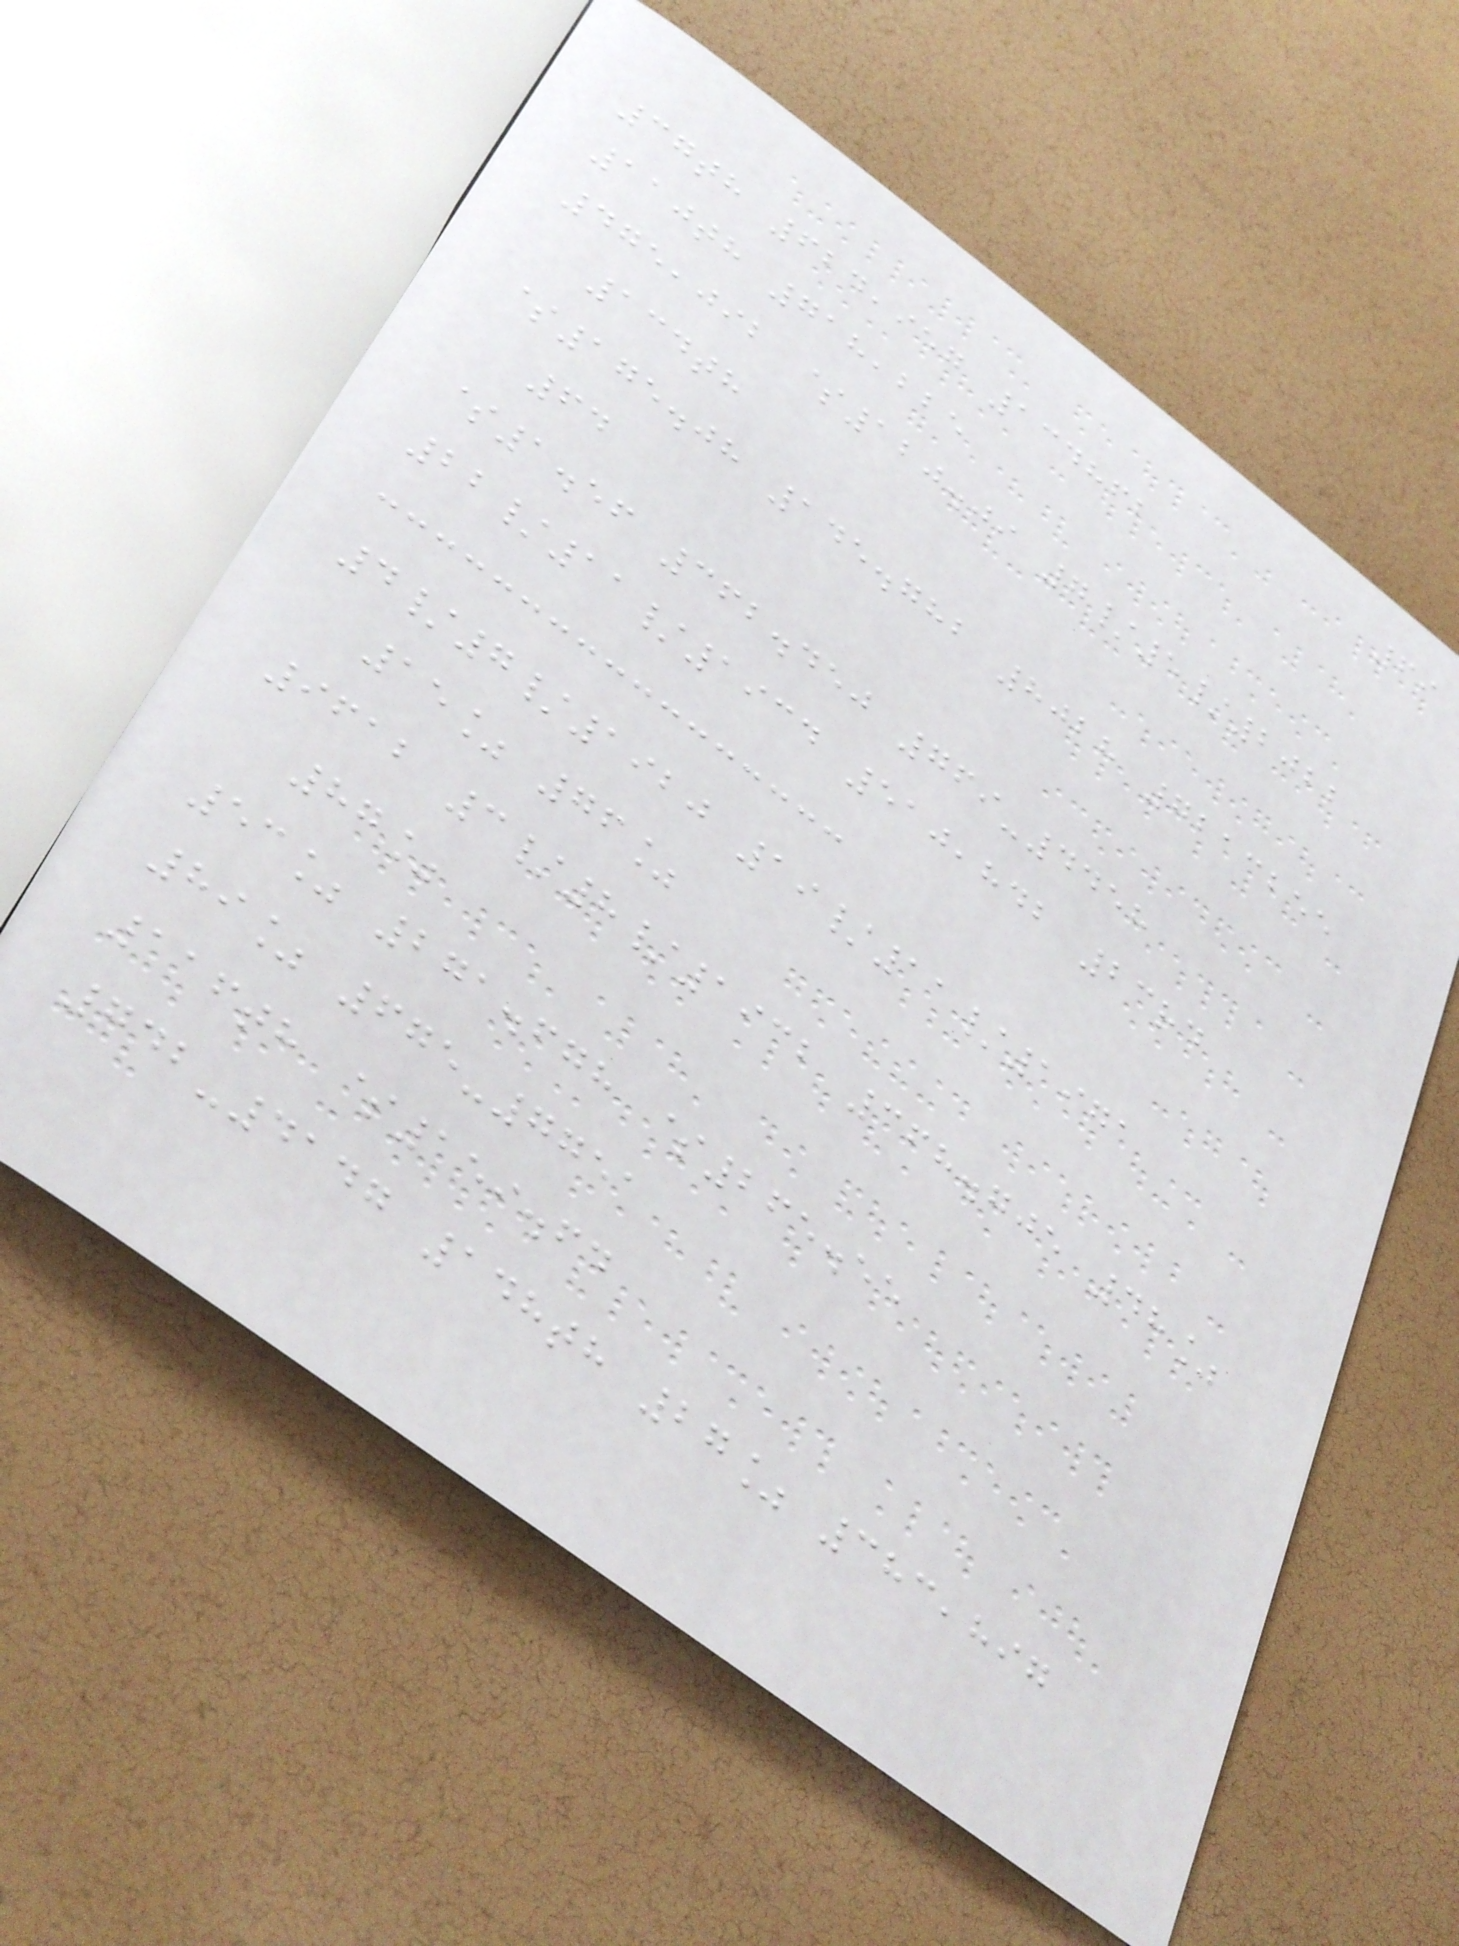69
37th 624,957 134862
110th 718,225
475,092 $120.09 7/5/2022
134th
$175.08 145.782 8028 7213255
64
$1.56 362.450 769-4458
22/11/1934 510,842 23rd
4/7/1920 19/11/1971
15% 76%
9612 3/8/1932 368.705 48%
87%
53% 271.678 $265.55
89% 675-7751
116th $159.64
742-4147 148th 27% 383,897
